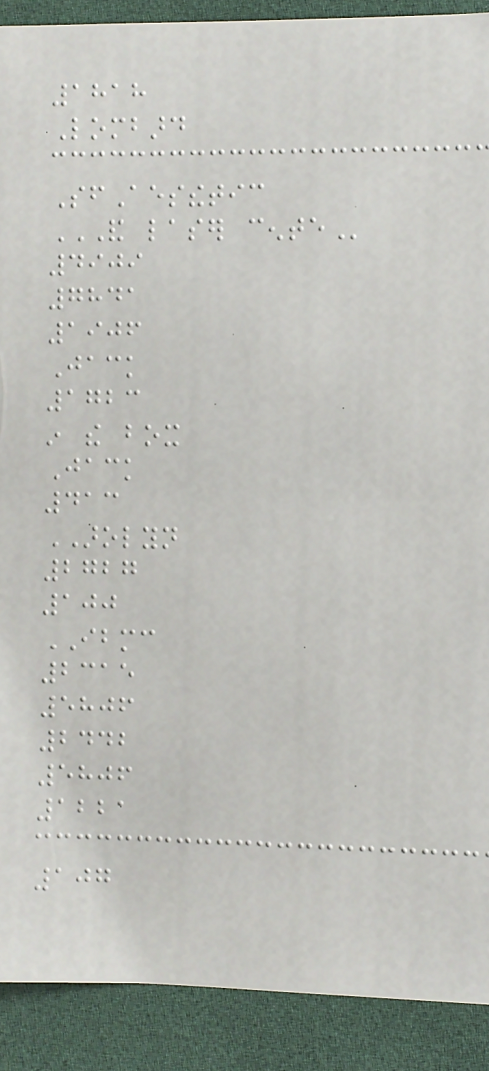1818
Lombard
SfAesthetic
AND LASER CENTE
4909
7841
1906
Jack
1723
in the box
Jack
413
AROLYN
2727
100
IBMC
2315
5806
2442
5806
1221
107
